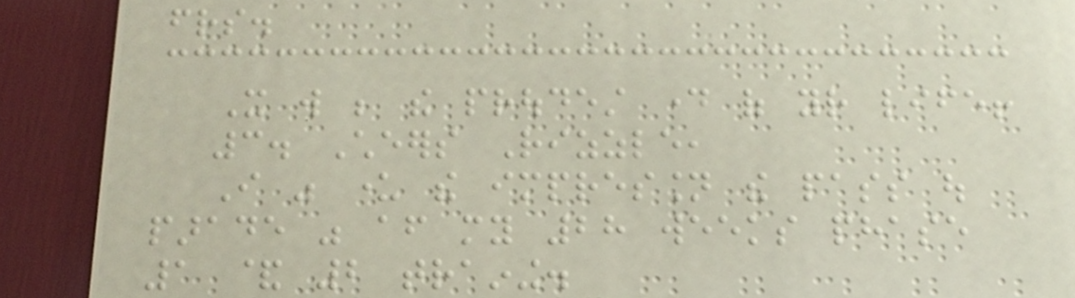friends.
It will be the proudest day of your life!
3. Cheers Rizzle,
I was under the impression the pass out
parade was after my 28 weeks phase
1 & 2 training.
